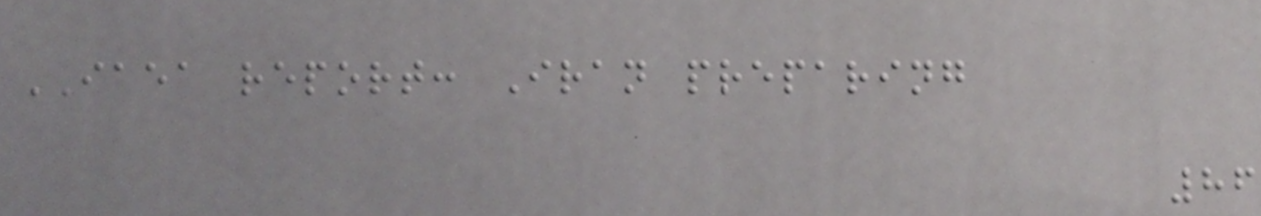IAEA report: Iran preparing
86
